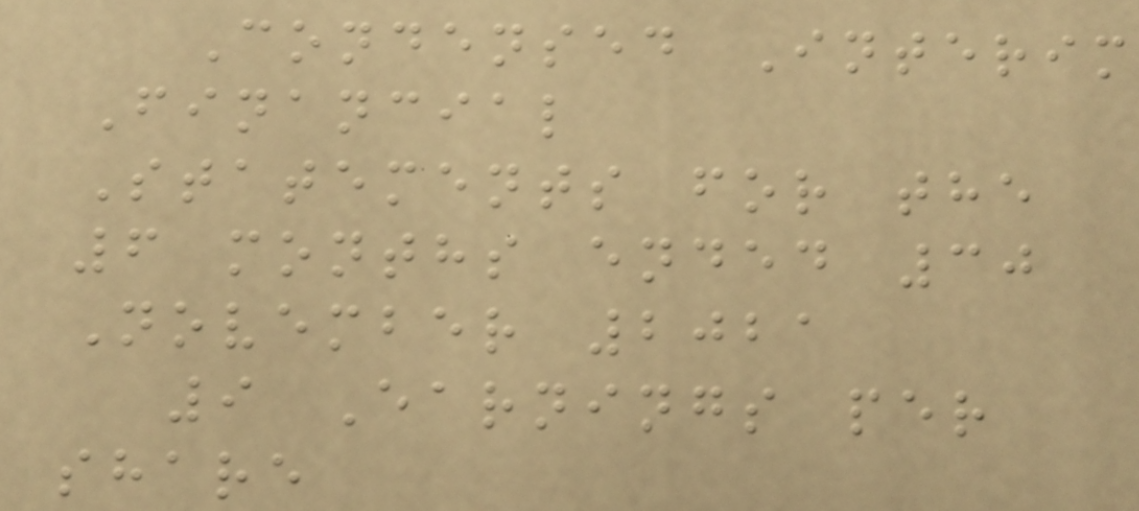Condensed Interim
Financial
Statements for the
6 months ended 30
November 2021
9 Earnings per
share
